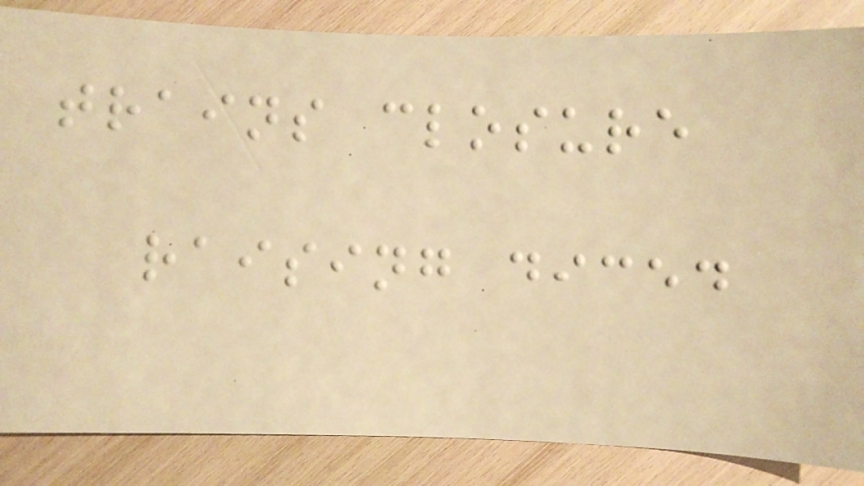trains closure
raising diced
